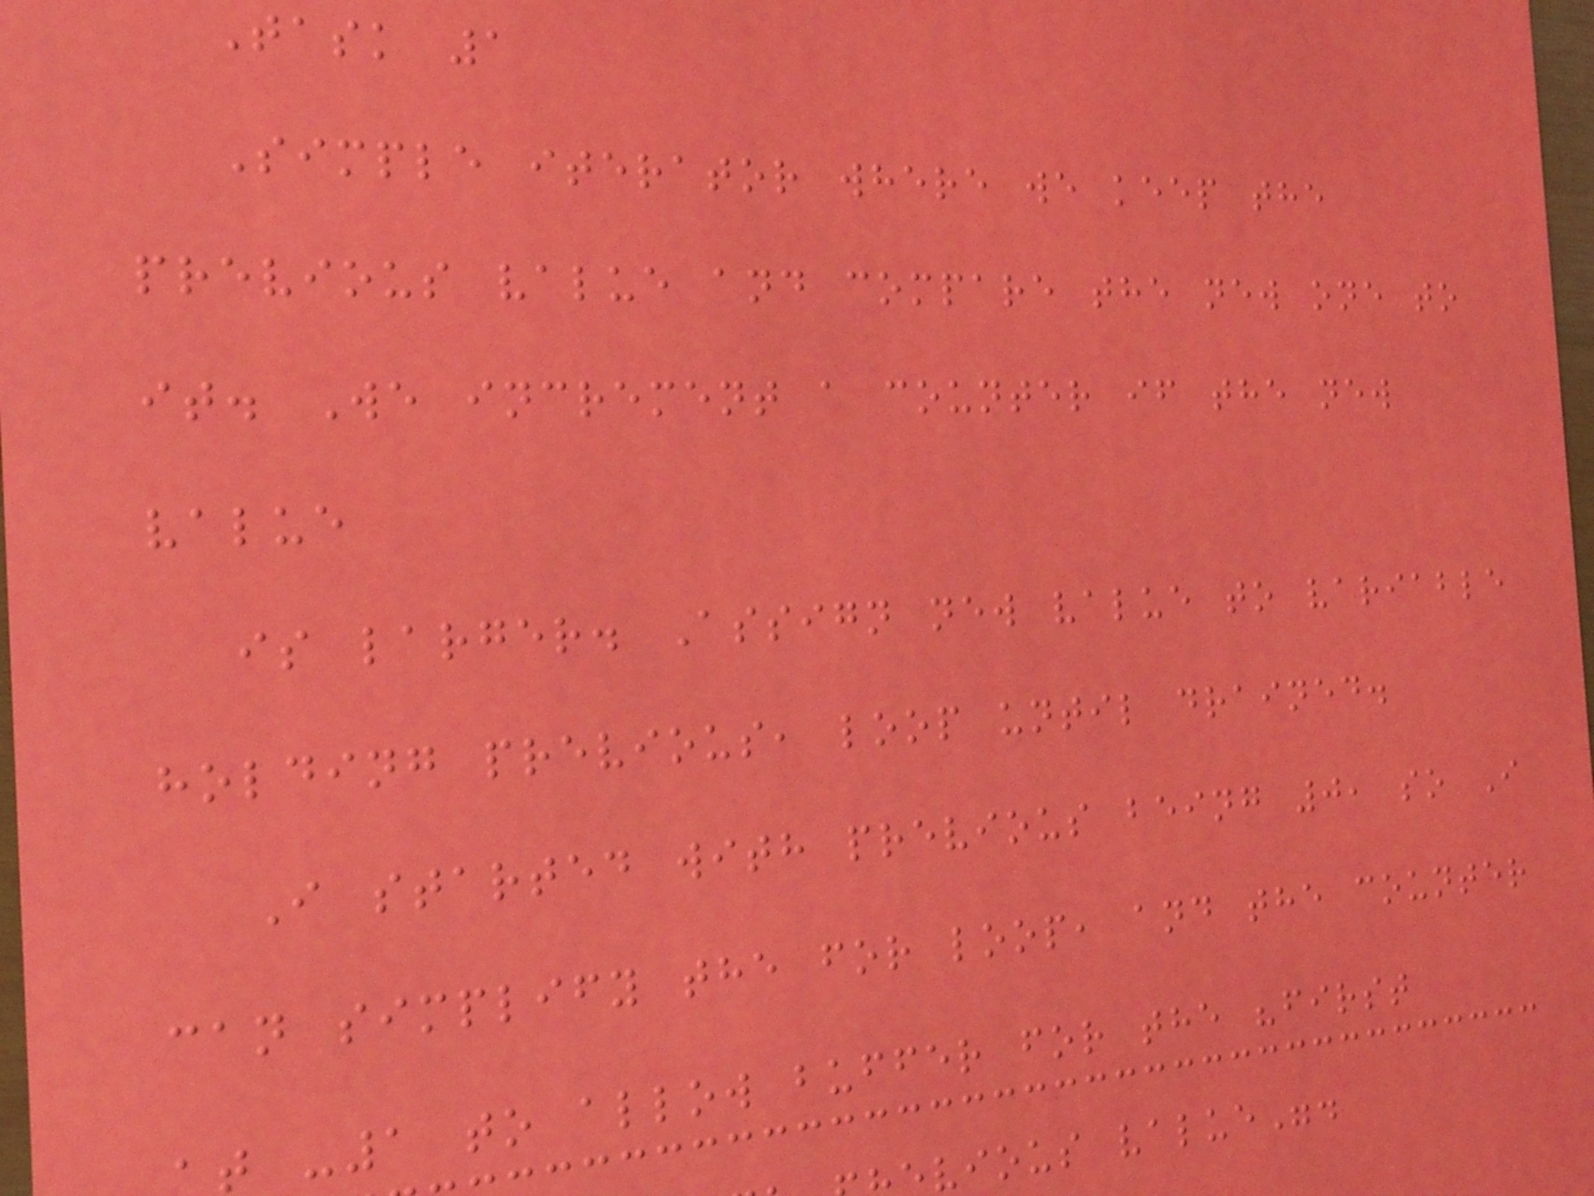Task 1
Simple iterator where we keep the
previous value and compare the new one to
it. We increment a counter if the new
value
is larger. Assign new value to variable
holding previous, loop until drained.
I started with previous being 0, so I
can simplify the for loop, and the counter
t -1 to allow buffer for the "first
vious value".
